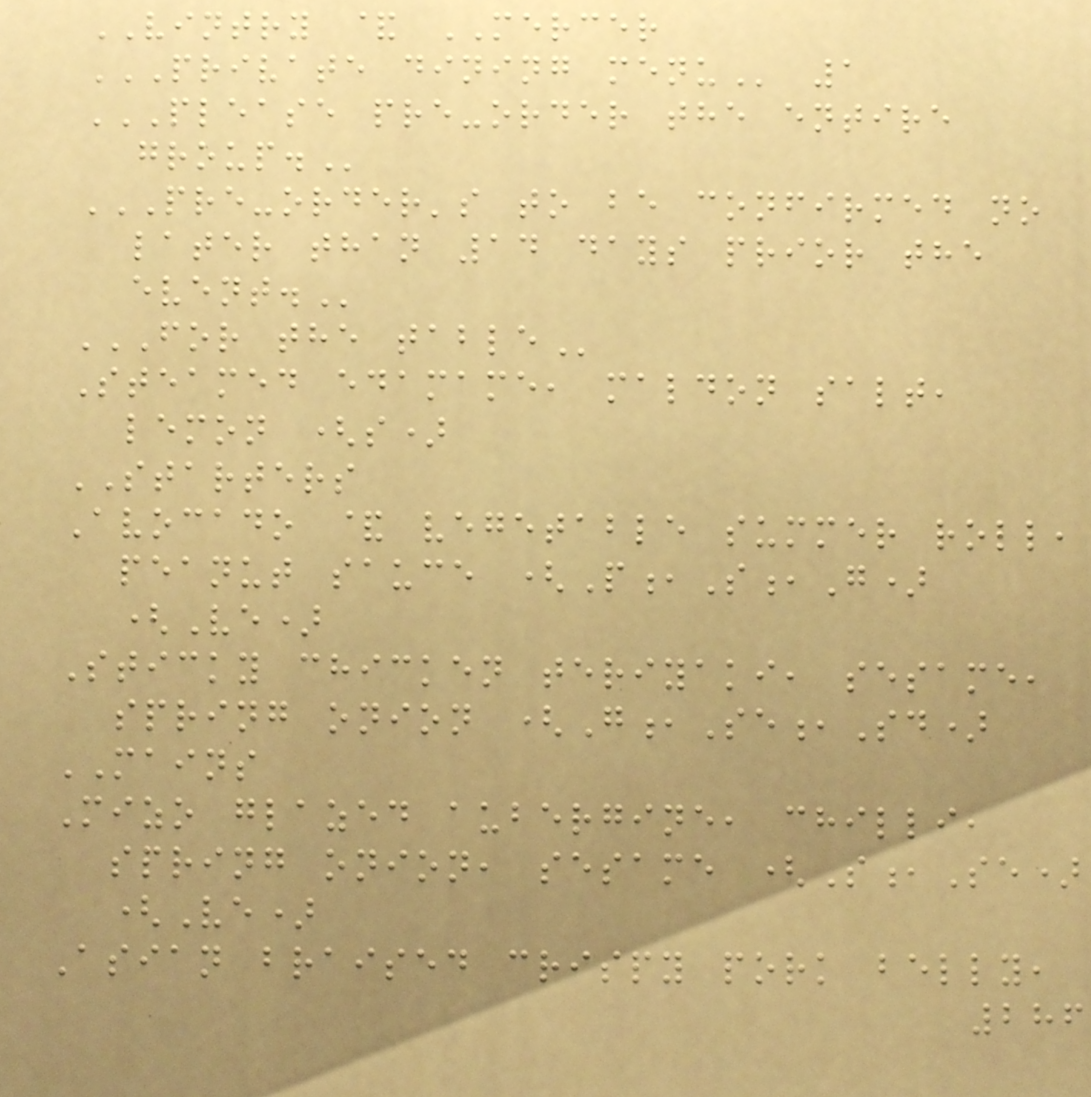VINTRY & MERCER
PRIVATE DINING MENU 1
PLEASE PRE-ORDER THE ENTIRE
GROUP.
PRE-ORDER'S TO BE CONFIRMED NO
LATER THAN 14 DAYS PRIOR THE
EVENT.
FOR THE TABLE
Steamed edamame, maldon salt,
lemon (s)
STARTERS
Avocado & vegetable summer roll,
peanut sauce (P,S,G)
(Ve)
Sticky chicken teriyaki, sesame,
spring onion (G,Se,Sd)
MAINS
Mizo glazed aubergine, chilli,
spring onion, sesame (S,Se)
(Ve)
Asian braised crispy pork belly,
286
